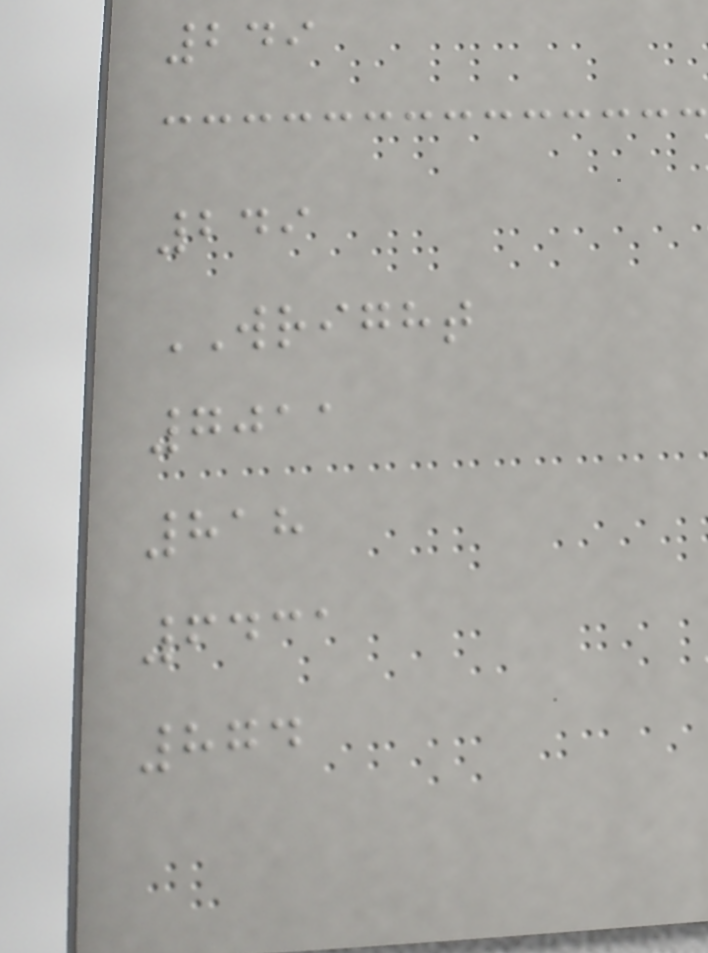249
249
WRIGHT
7011
818
6431
874
